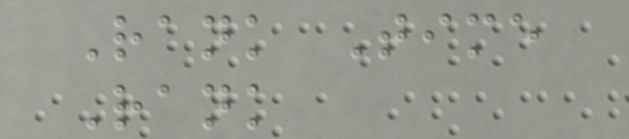Rank Time
Rank
